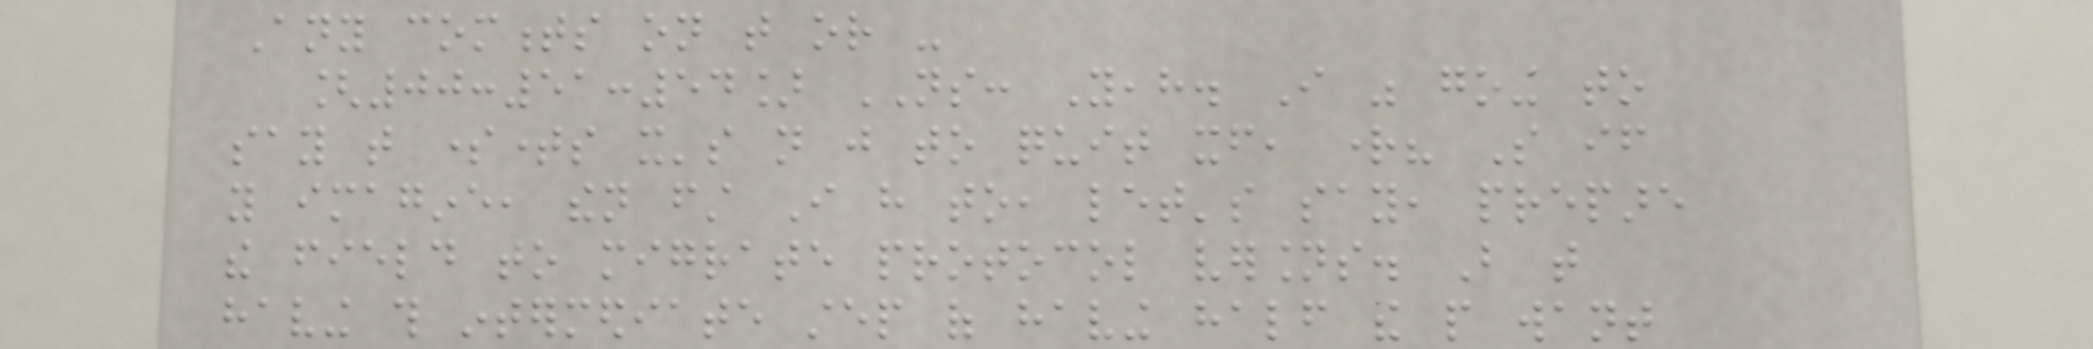Any comments on that or -
[00:51:54] NS: Yeah. I was going to
say that sometimes it's not just to quit itself, right? So if
you imagine, then first I have to, let's say, prepare
the field to migrate protocol versions. But that
having this intermediate step of having half the people want
